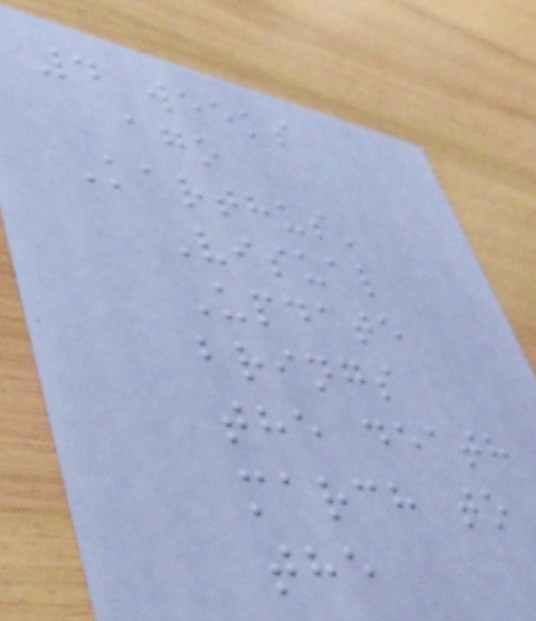4 weeks
ago
Karthus'
Visual
Update
brings
the death
march to
the
